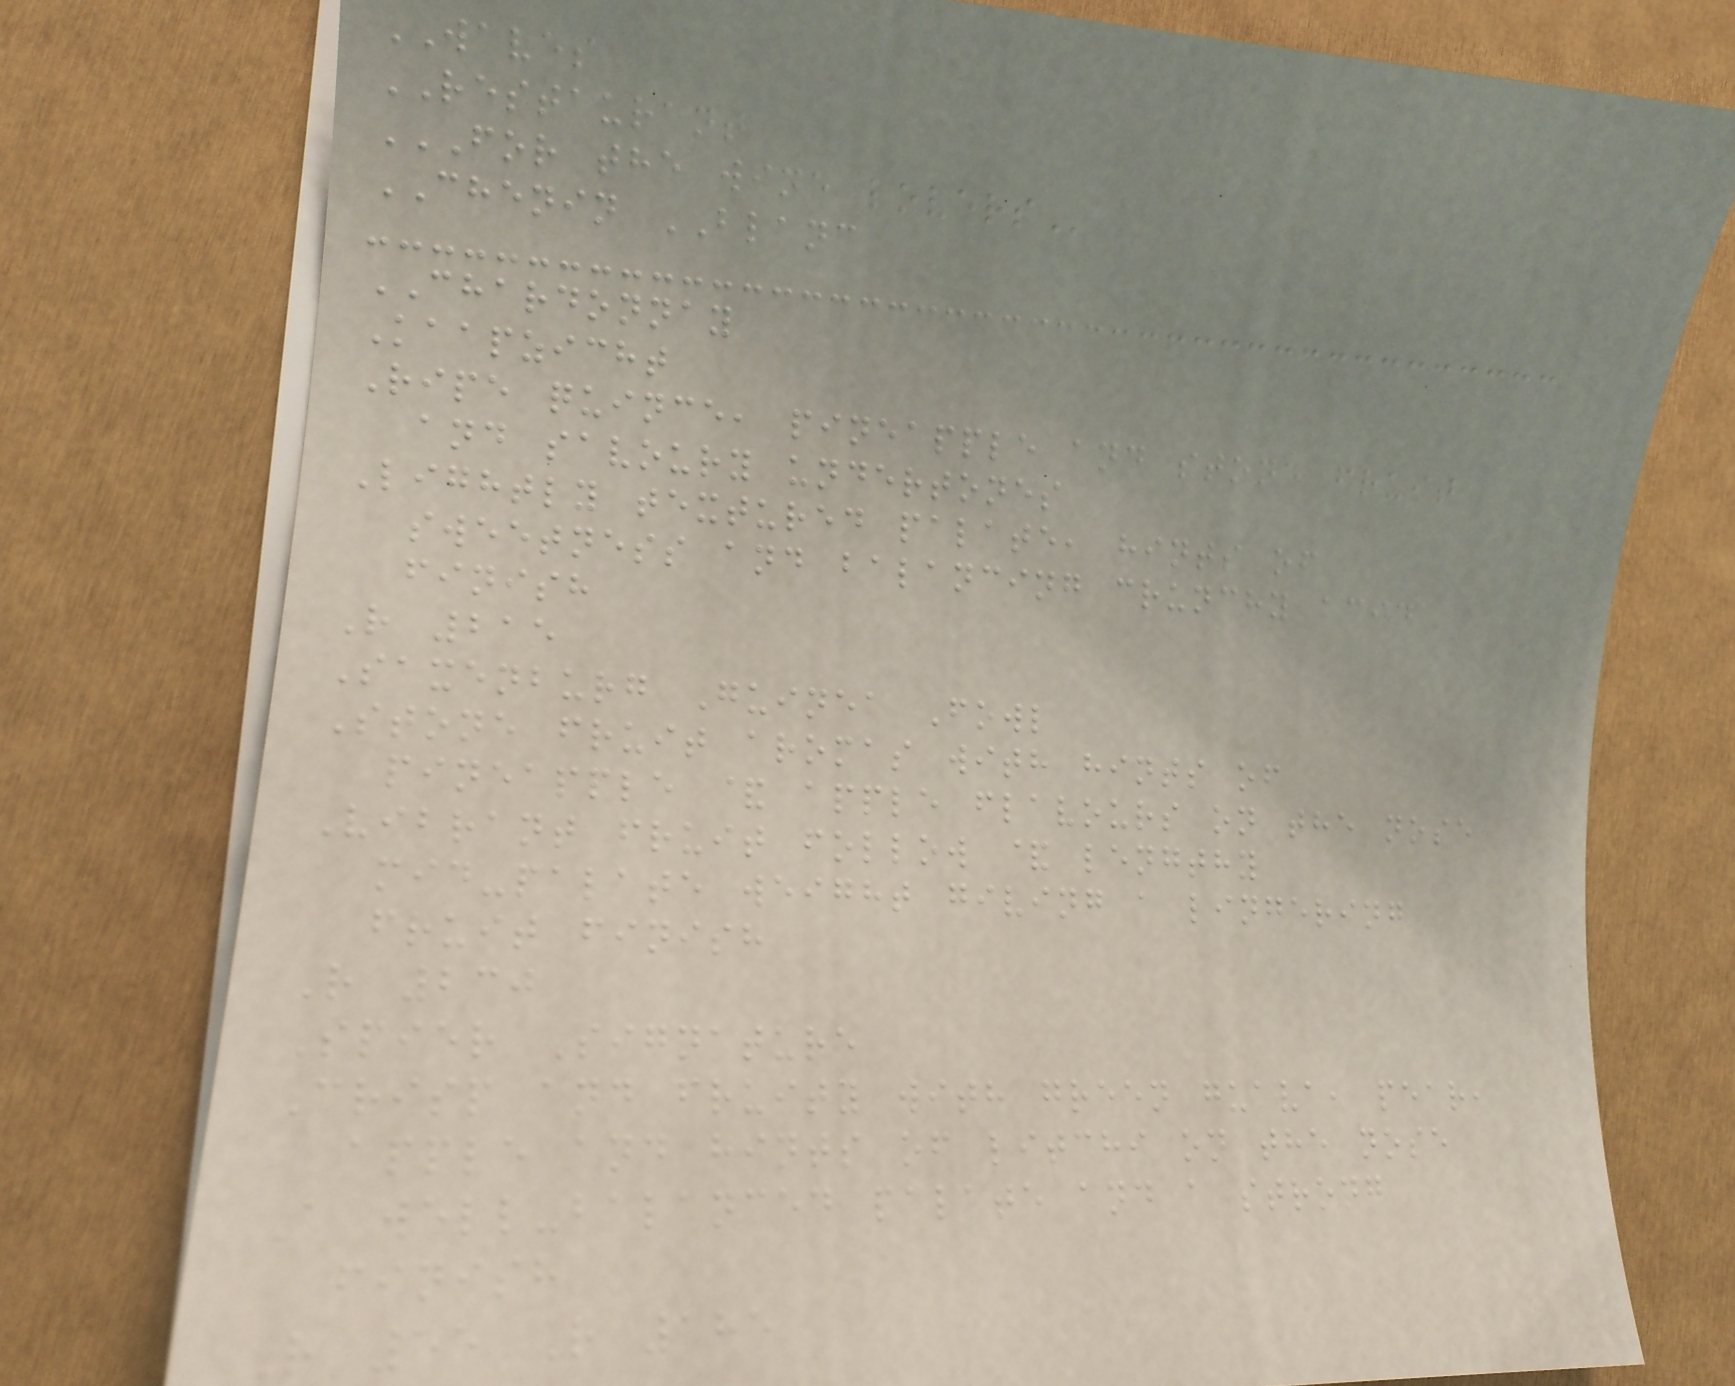WAVES
RESTAURANT
FOR THE WINE LOVERS
CHENIN BLANC
CHARDONNAY
Kaapzicht
Ripe quince, pineapple and stone fruit
and savoury undertones
Lightly textured palate, hints of
sweetness and balancing crunchy acid
finish
R 215
Saxenburg Guinea Fowl
Stone fruit aromas with hints of
pineapple & apple flavours on the nose
Vibrant fruit follow & lengthy
mid-palate weight giving a lingering
fruit finish
R 230
Spier Signature
Crisp and fruity with green guava, pear,
apple and hints of litchi on the nose
A well-balanced palate and a strong
finish
R 55 R 185
